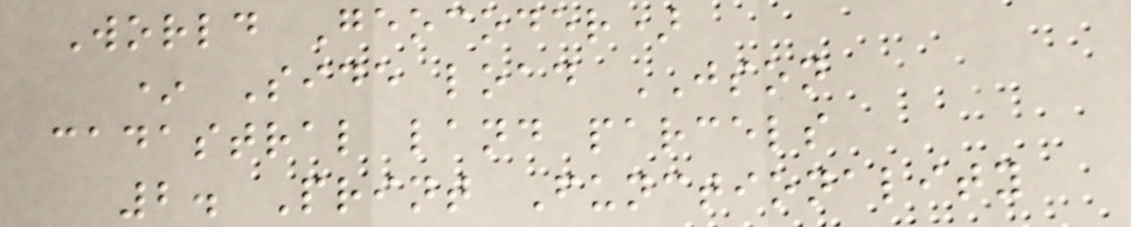World Geocoder)
* Side load JSON
cadastral land parcels
2. Print Functionality
